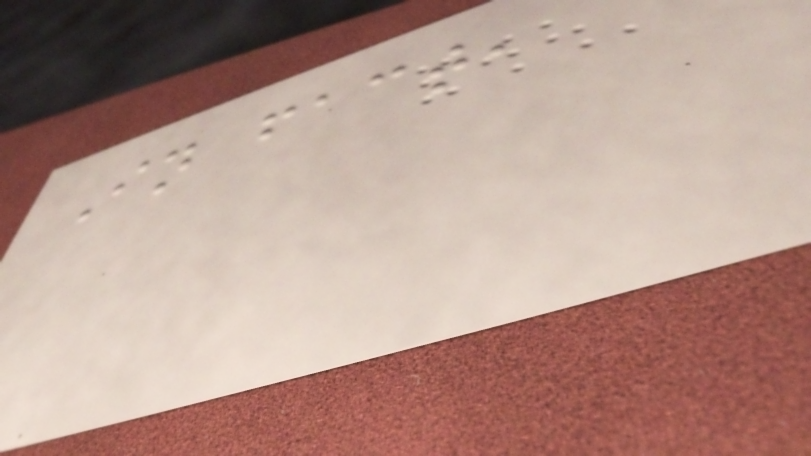In fact,
